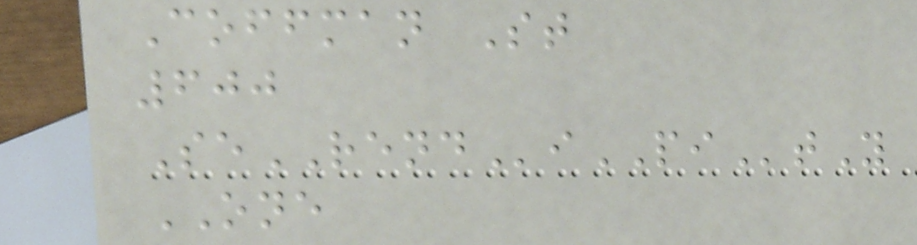Coffman St
600
SeRENDiPItY
ONE
